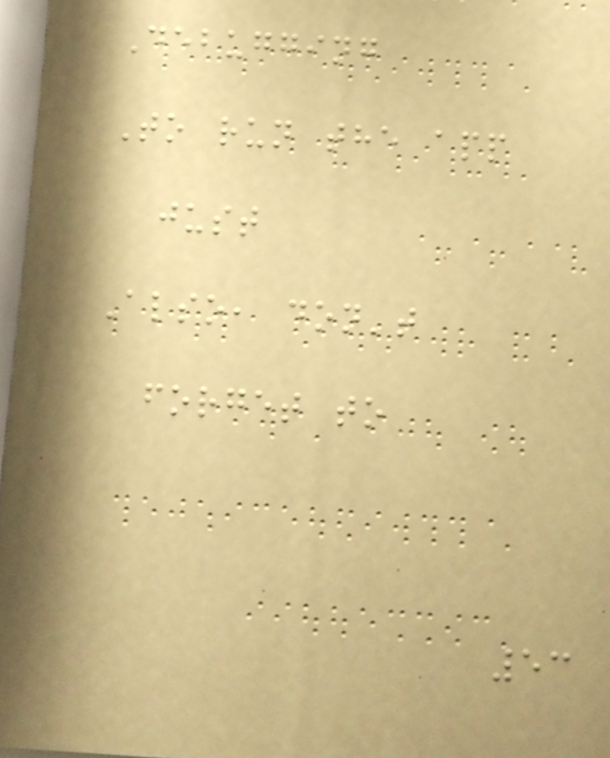Debugging
To run the app
just
Also, don't
forget to
53
